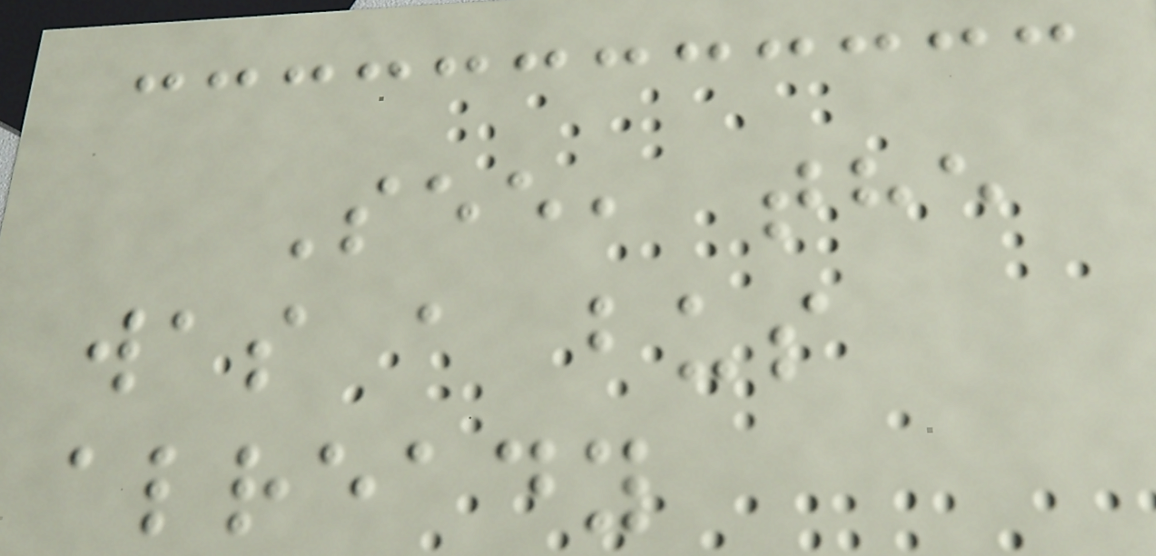See, the
was a bus
already
